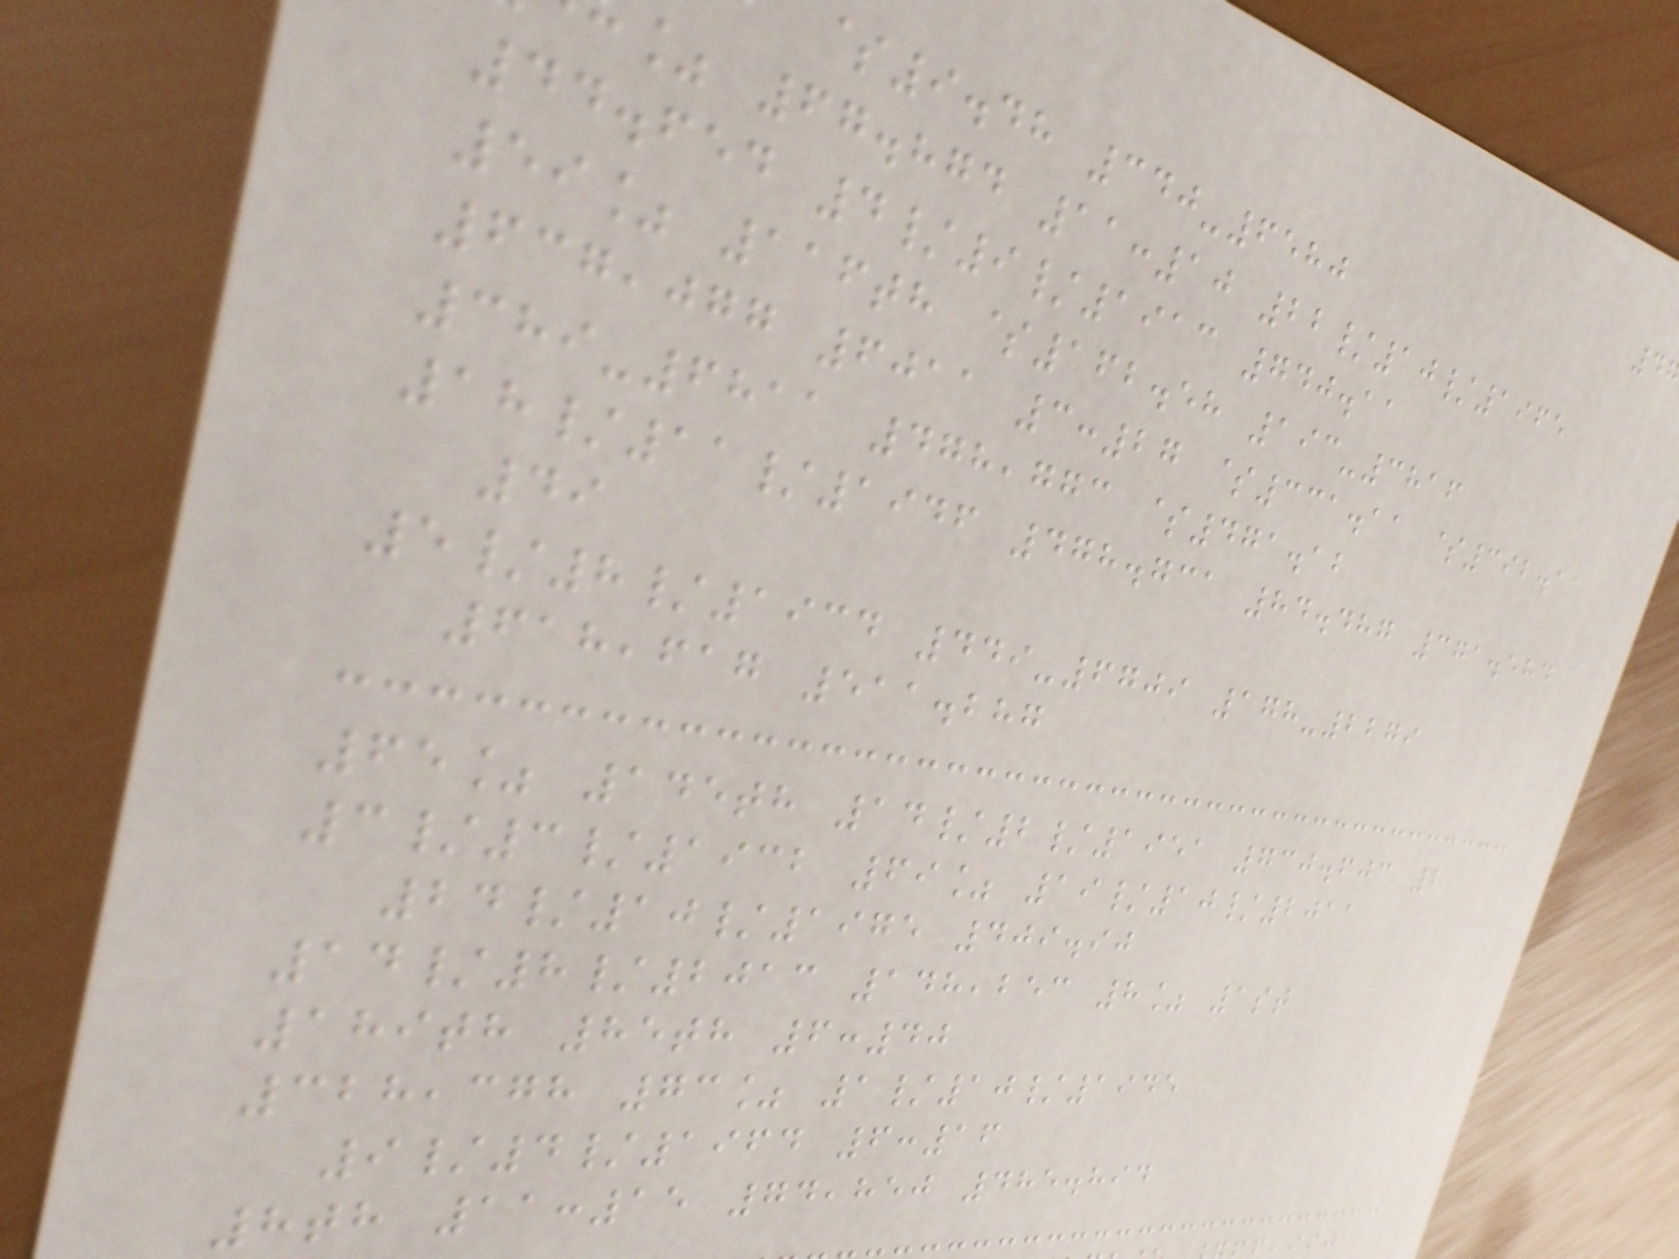$9.48 340-6580
% 67.874 11:10 22/10/1965
44.654 4/9/1913 740.11
59% 116th $162.58 193-3816
637,077 6011 3:27 $331.11 $392.11
389-6811 478,773 $471.12
18/11/1946 478.731 84.487 371.584
49
5/8/1934 449-6709 178-2279
618,617 511.287
65% 145th 14/2/1951 730.603 2
3/3/1932 69% 19/10/2011
24/10/1975 409.90
14/8/2013 148,253 8% 1st
189th 85th 6:40
328,378 73% 1/10/1945
9/4/1964 6:16
8th 11:15 74,850 485.894
